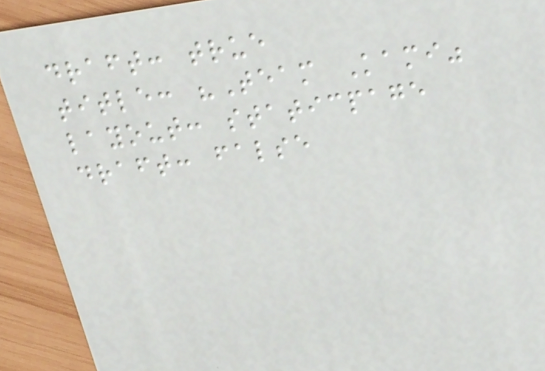draft: true
title: "Team Kami"
layout: staticpage
draft: false
